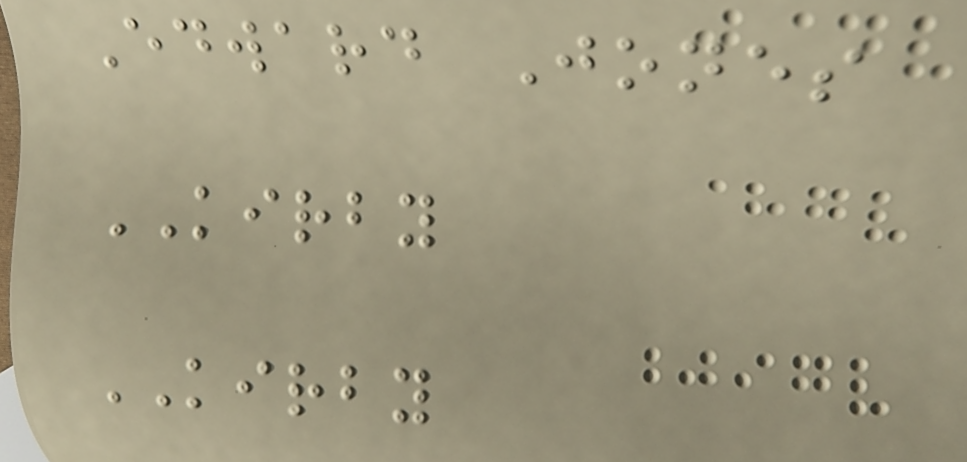Edward Jones
KIRBY
KIRBY
